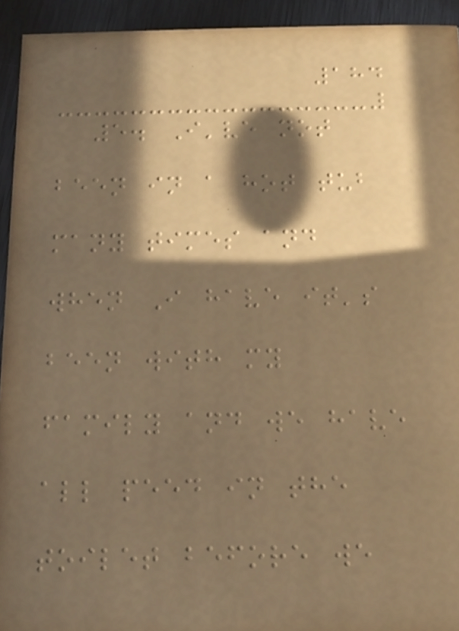184
5. I've not
been in a hot tub
many times and
when I have it's
been with my
family and we have
all peed in the
toilet before we
